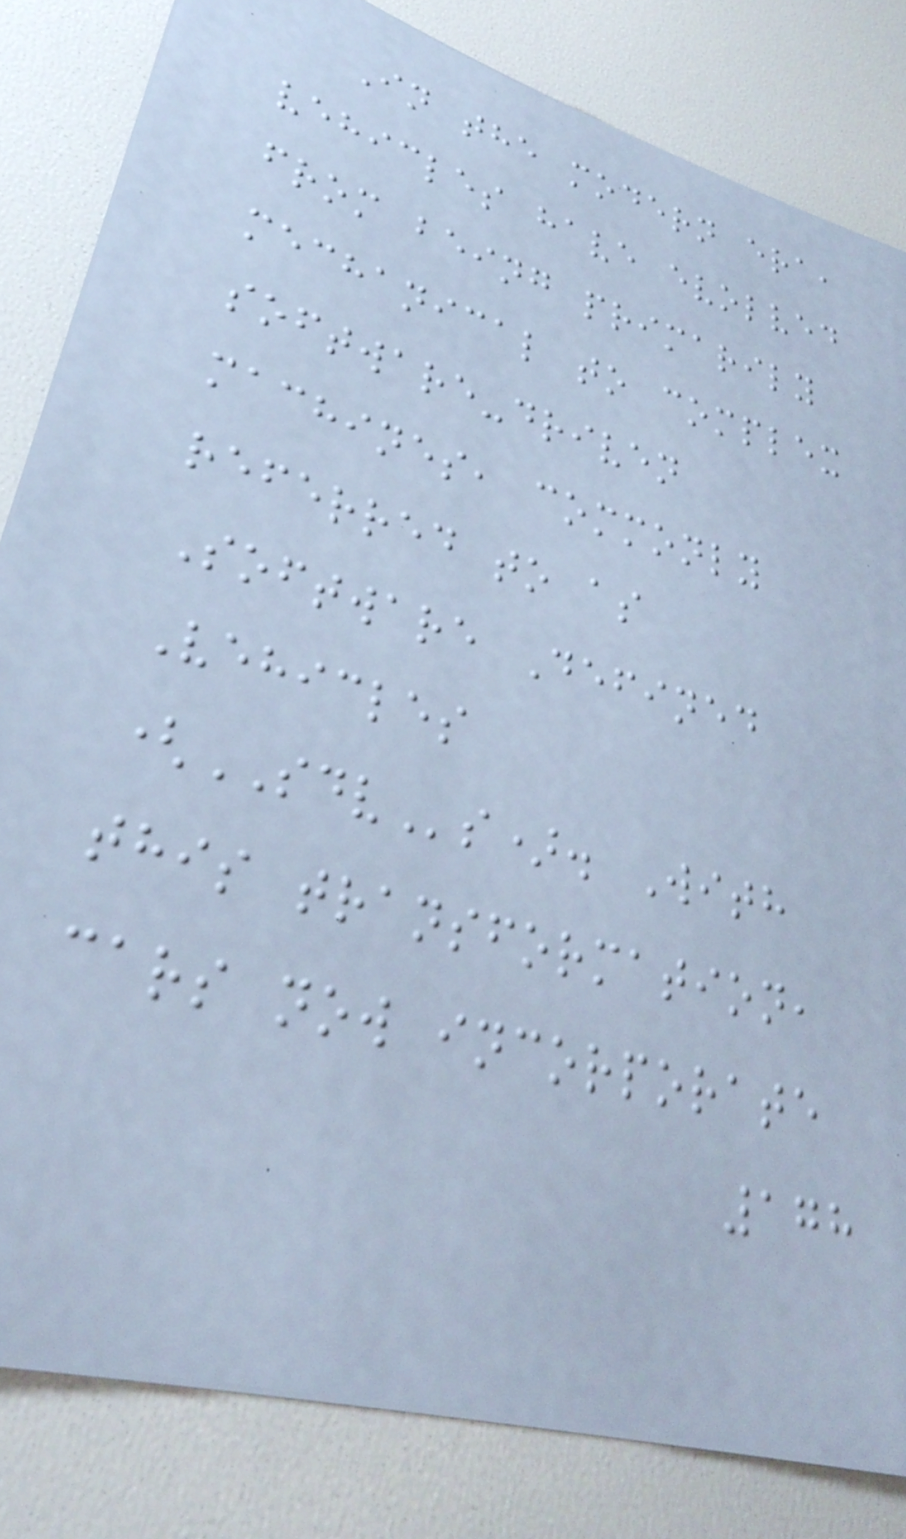In the modern era,
vehicles have evolved
from being primarily
mechanical to complex
software-driven
machines, commonly
referred to as
Software Defined
Vehicles
(SDVs). With
this transformation,
cars now incorporate
178
